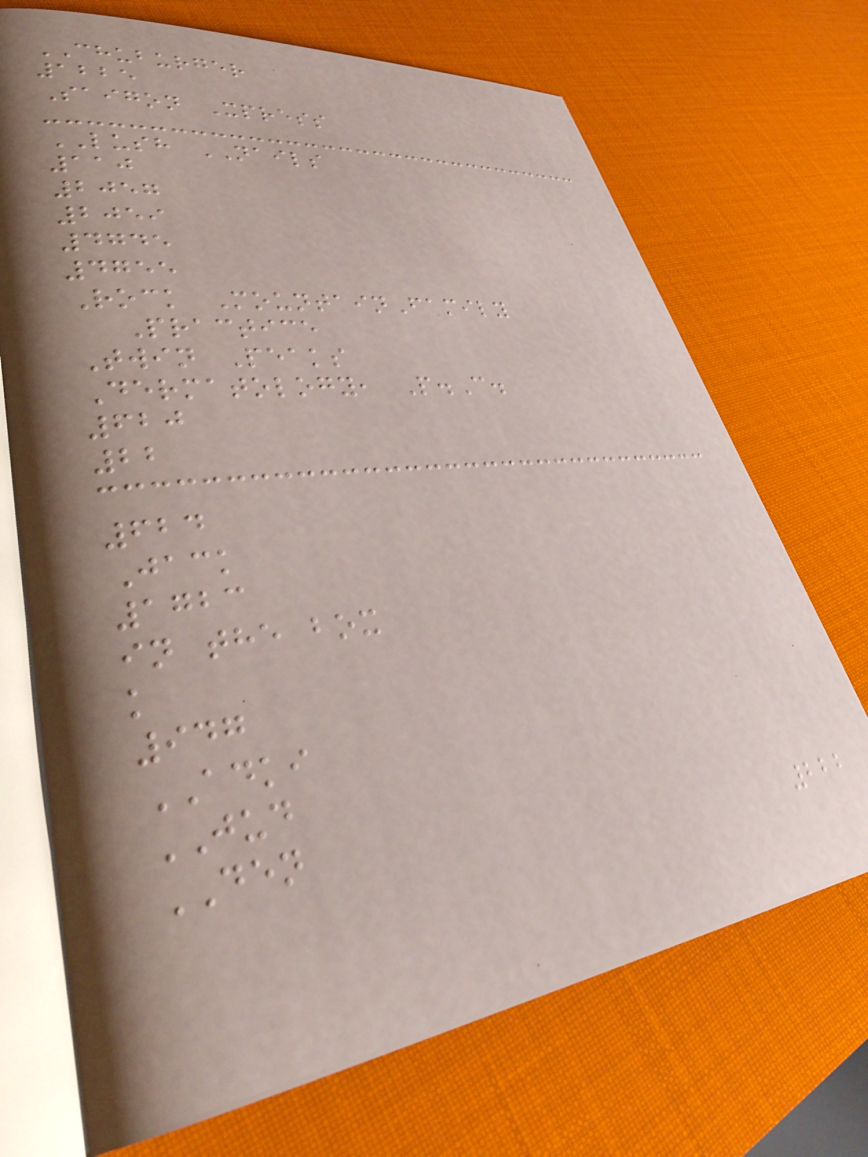CHUBURGER
1225
Saigon Xpress
LUSH NAILS
110
2057
2059
4745
4755
Rock MountainFamily
Practice
Twin Peaks
Dermatology, P.C.
620
22
624
Jack
1723
in the box
k
947
ADKI
JUD
DEN
222
